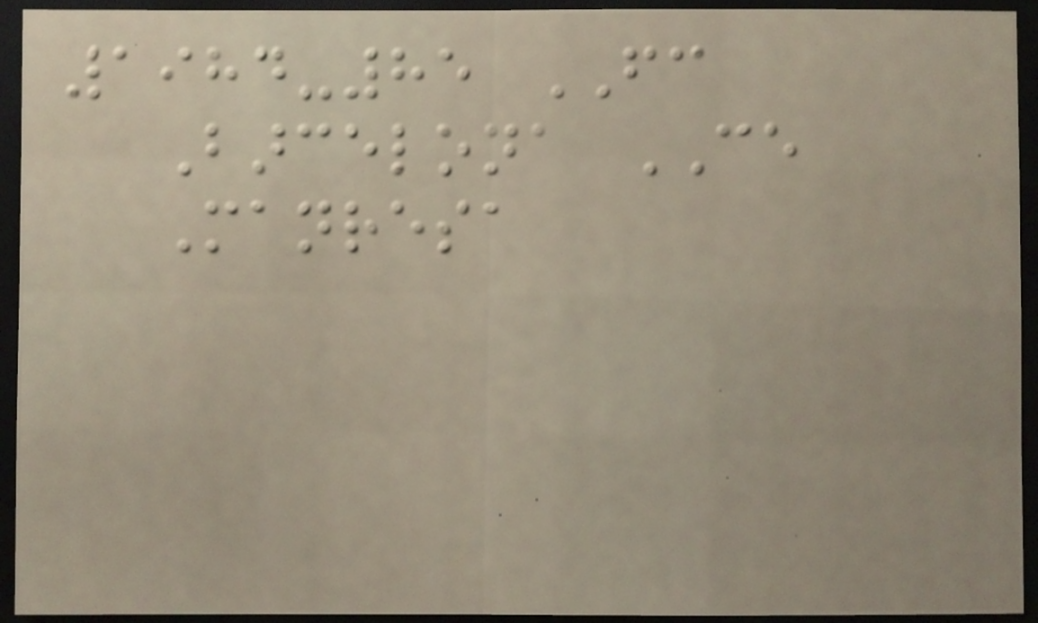1984-85 FC
Barcelona CE
Manresa
